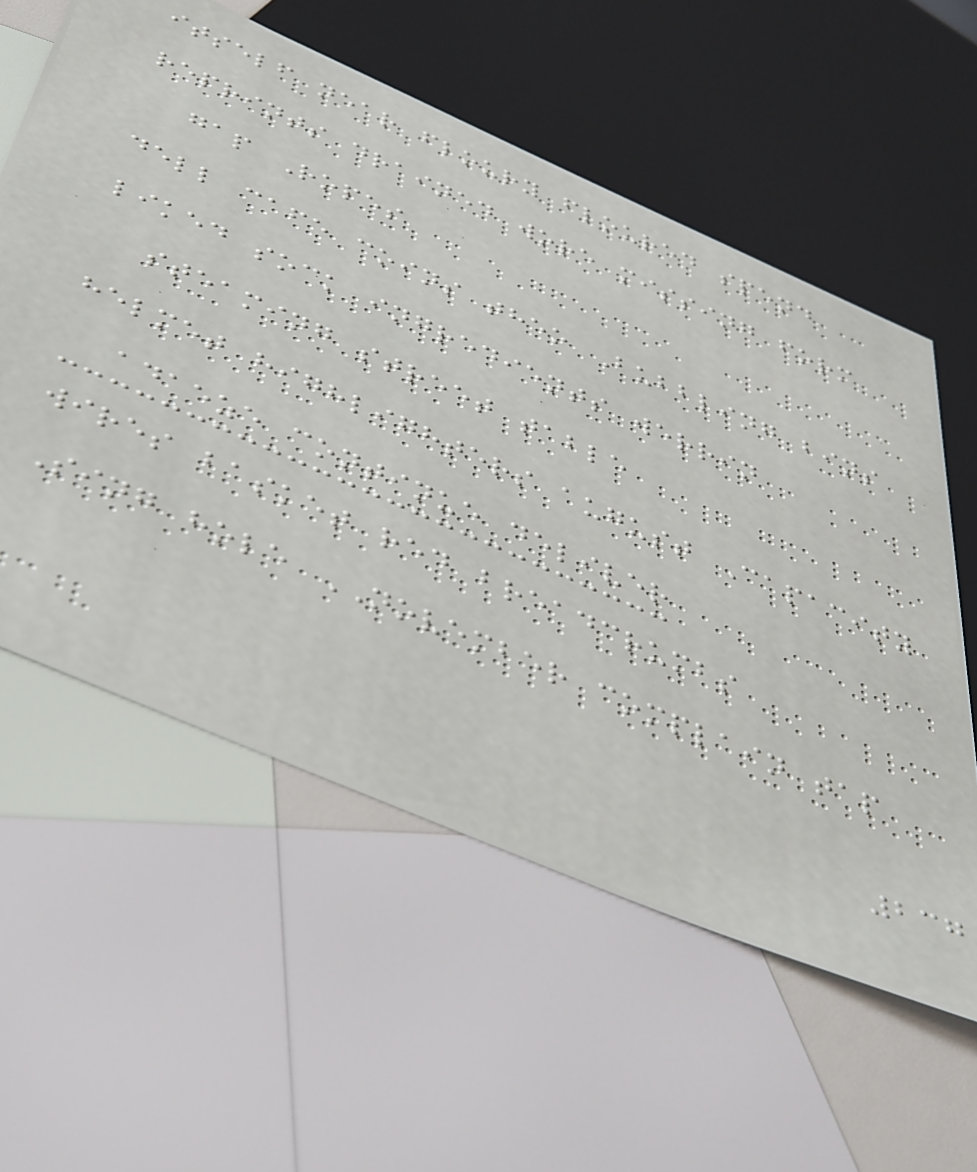itself near floury floured spend
reprints drained wore missing form
gap Ropes
dell cafe coins theo Bubbling bins
liked sock ingredients werrin
steaming street table
helmet highlighters august Capacity
adaeze continue deliver
wires basket red breadcrumbs
Sing hole NOVEMBER complain tap
237
